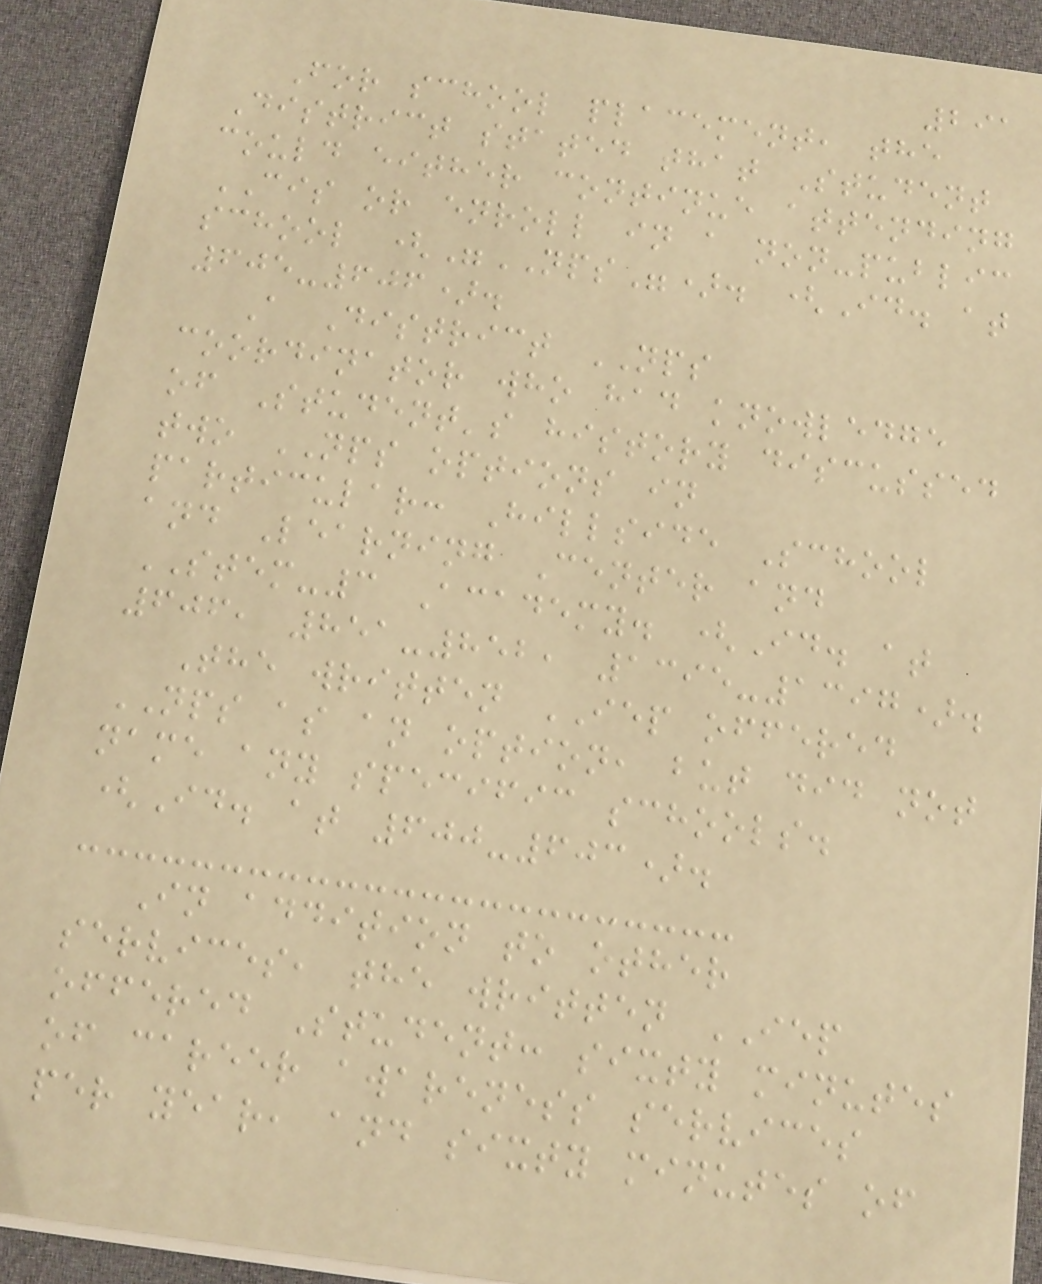291
For school placement, the
District stated that Student
could either continue attending
CIS or enroll in a non-public
school ("NPS"). (Id. at
605-606).
A District NPS
coordinator who had knowledge
of Student's history discussed
two NPS options in
particular: Hillside School
and Learning Center and
STEM-3 Academy. (Id. at
606, 851-852, 1395-1397).
The written IEP offered
NPS as an option, but did not
name any specific schools.
(Id. at 600-603).
In addition to other
services, the written IEP
offered Student: sixty minutes
of career awareness services
per year, and sixty minutes of
